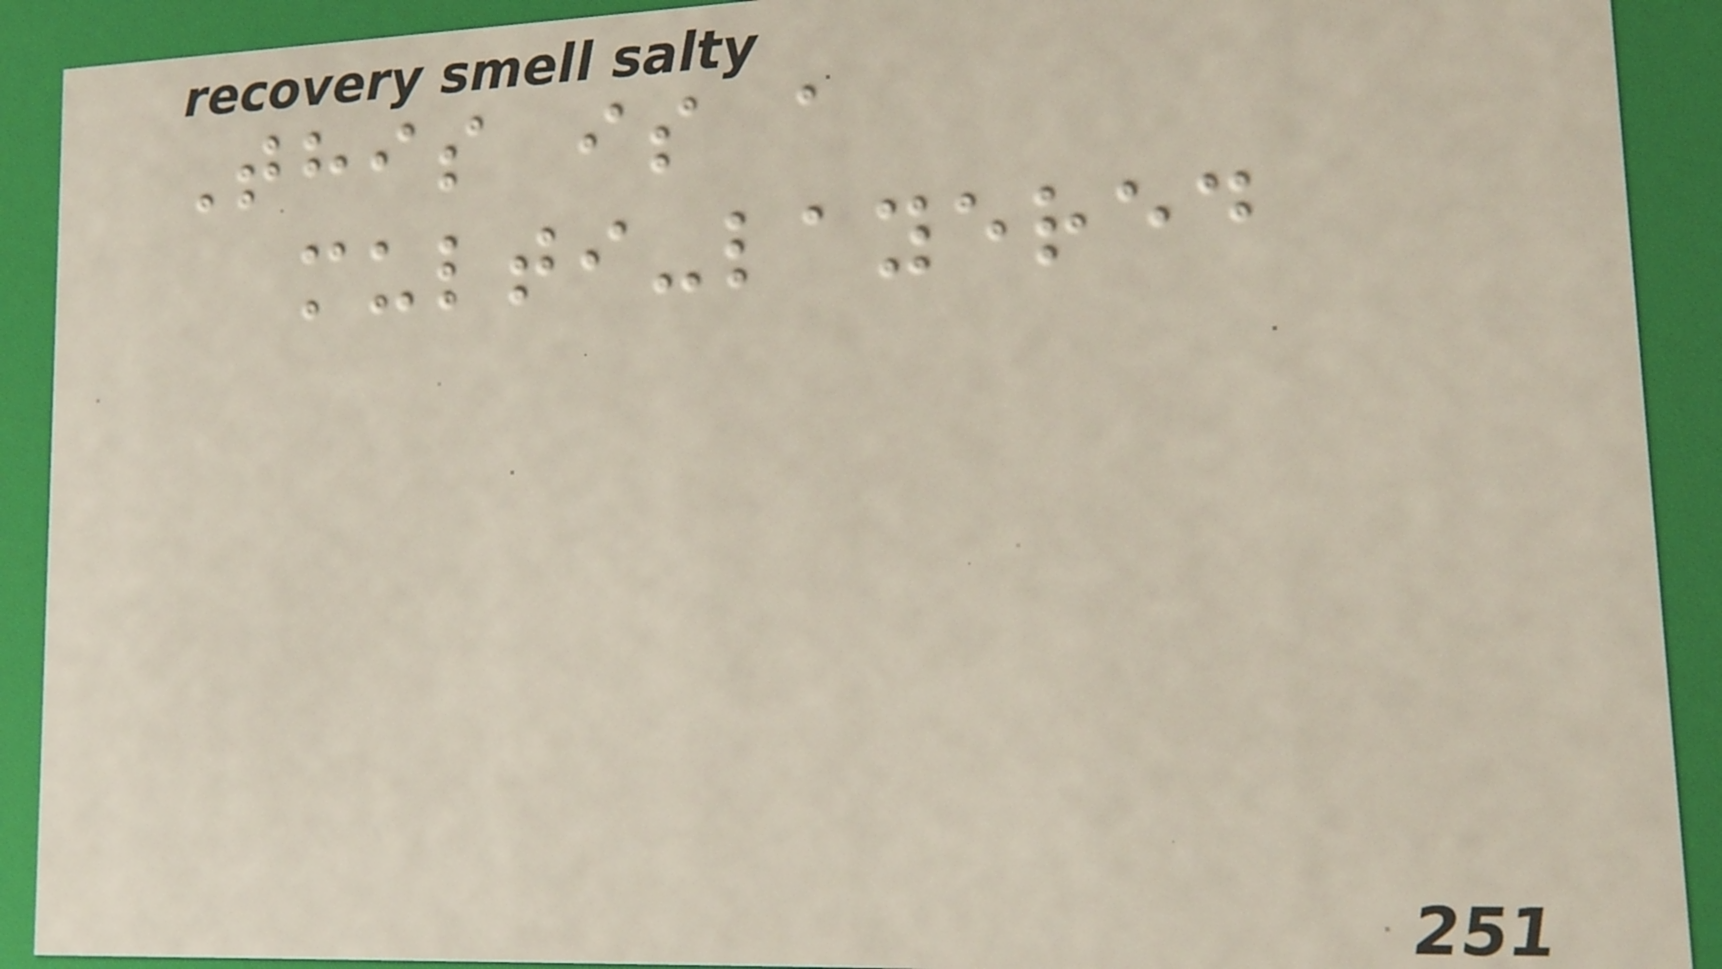This is a
multi-layered
